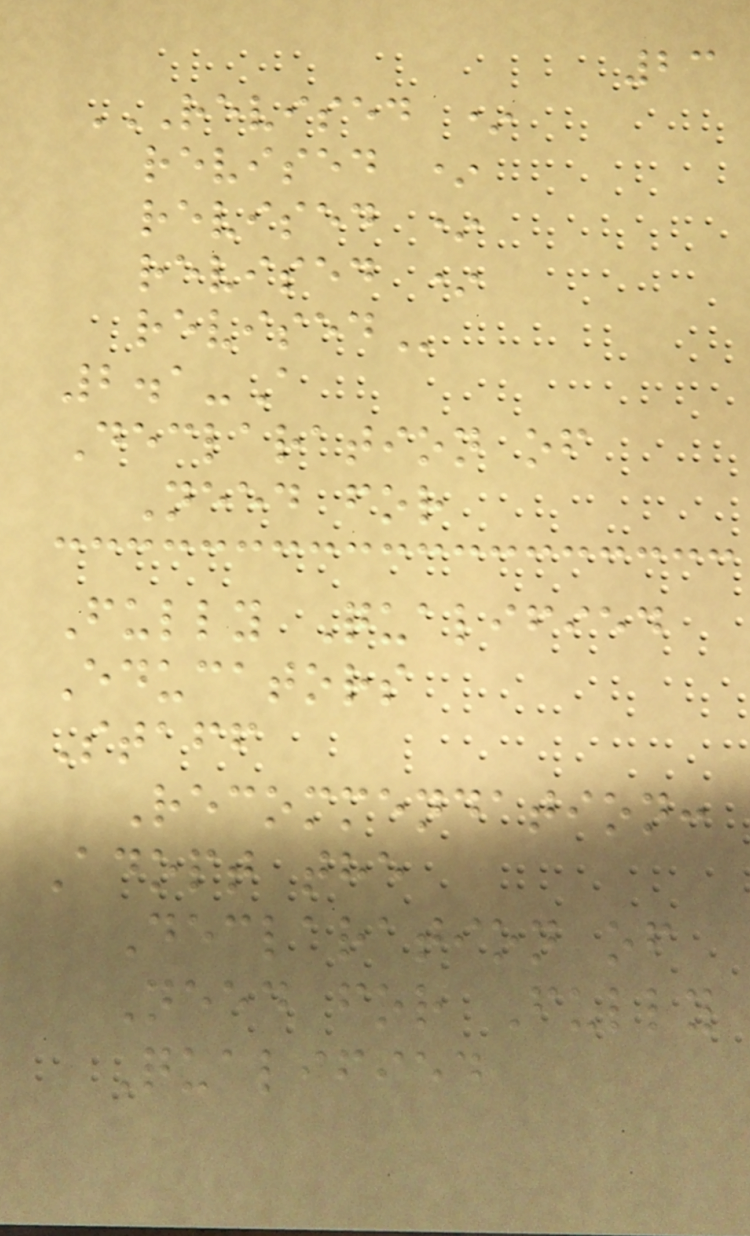23
REVISED *
REVISED *
REVISED *
REVISED *
REVISED
2.1-A
Declaration of
Need for
Fully Qualified
Educators
Staff
Recommendation:
Adopt the
Declaration of
Need for Fully
Qualified
